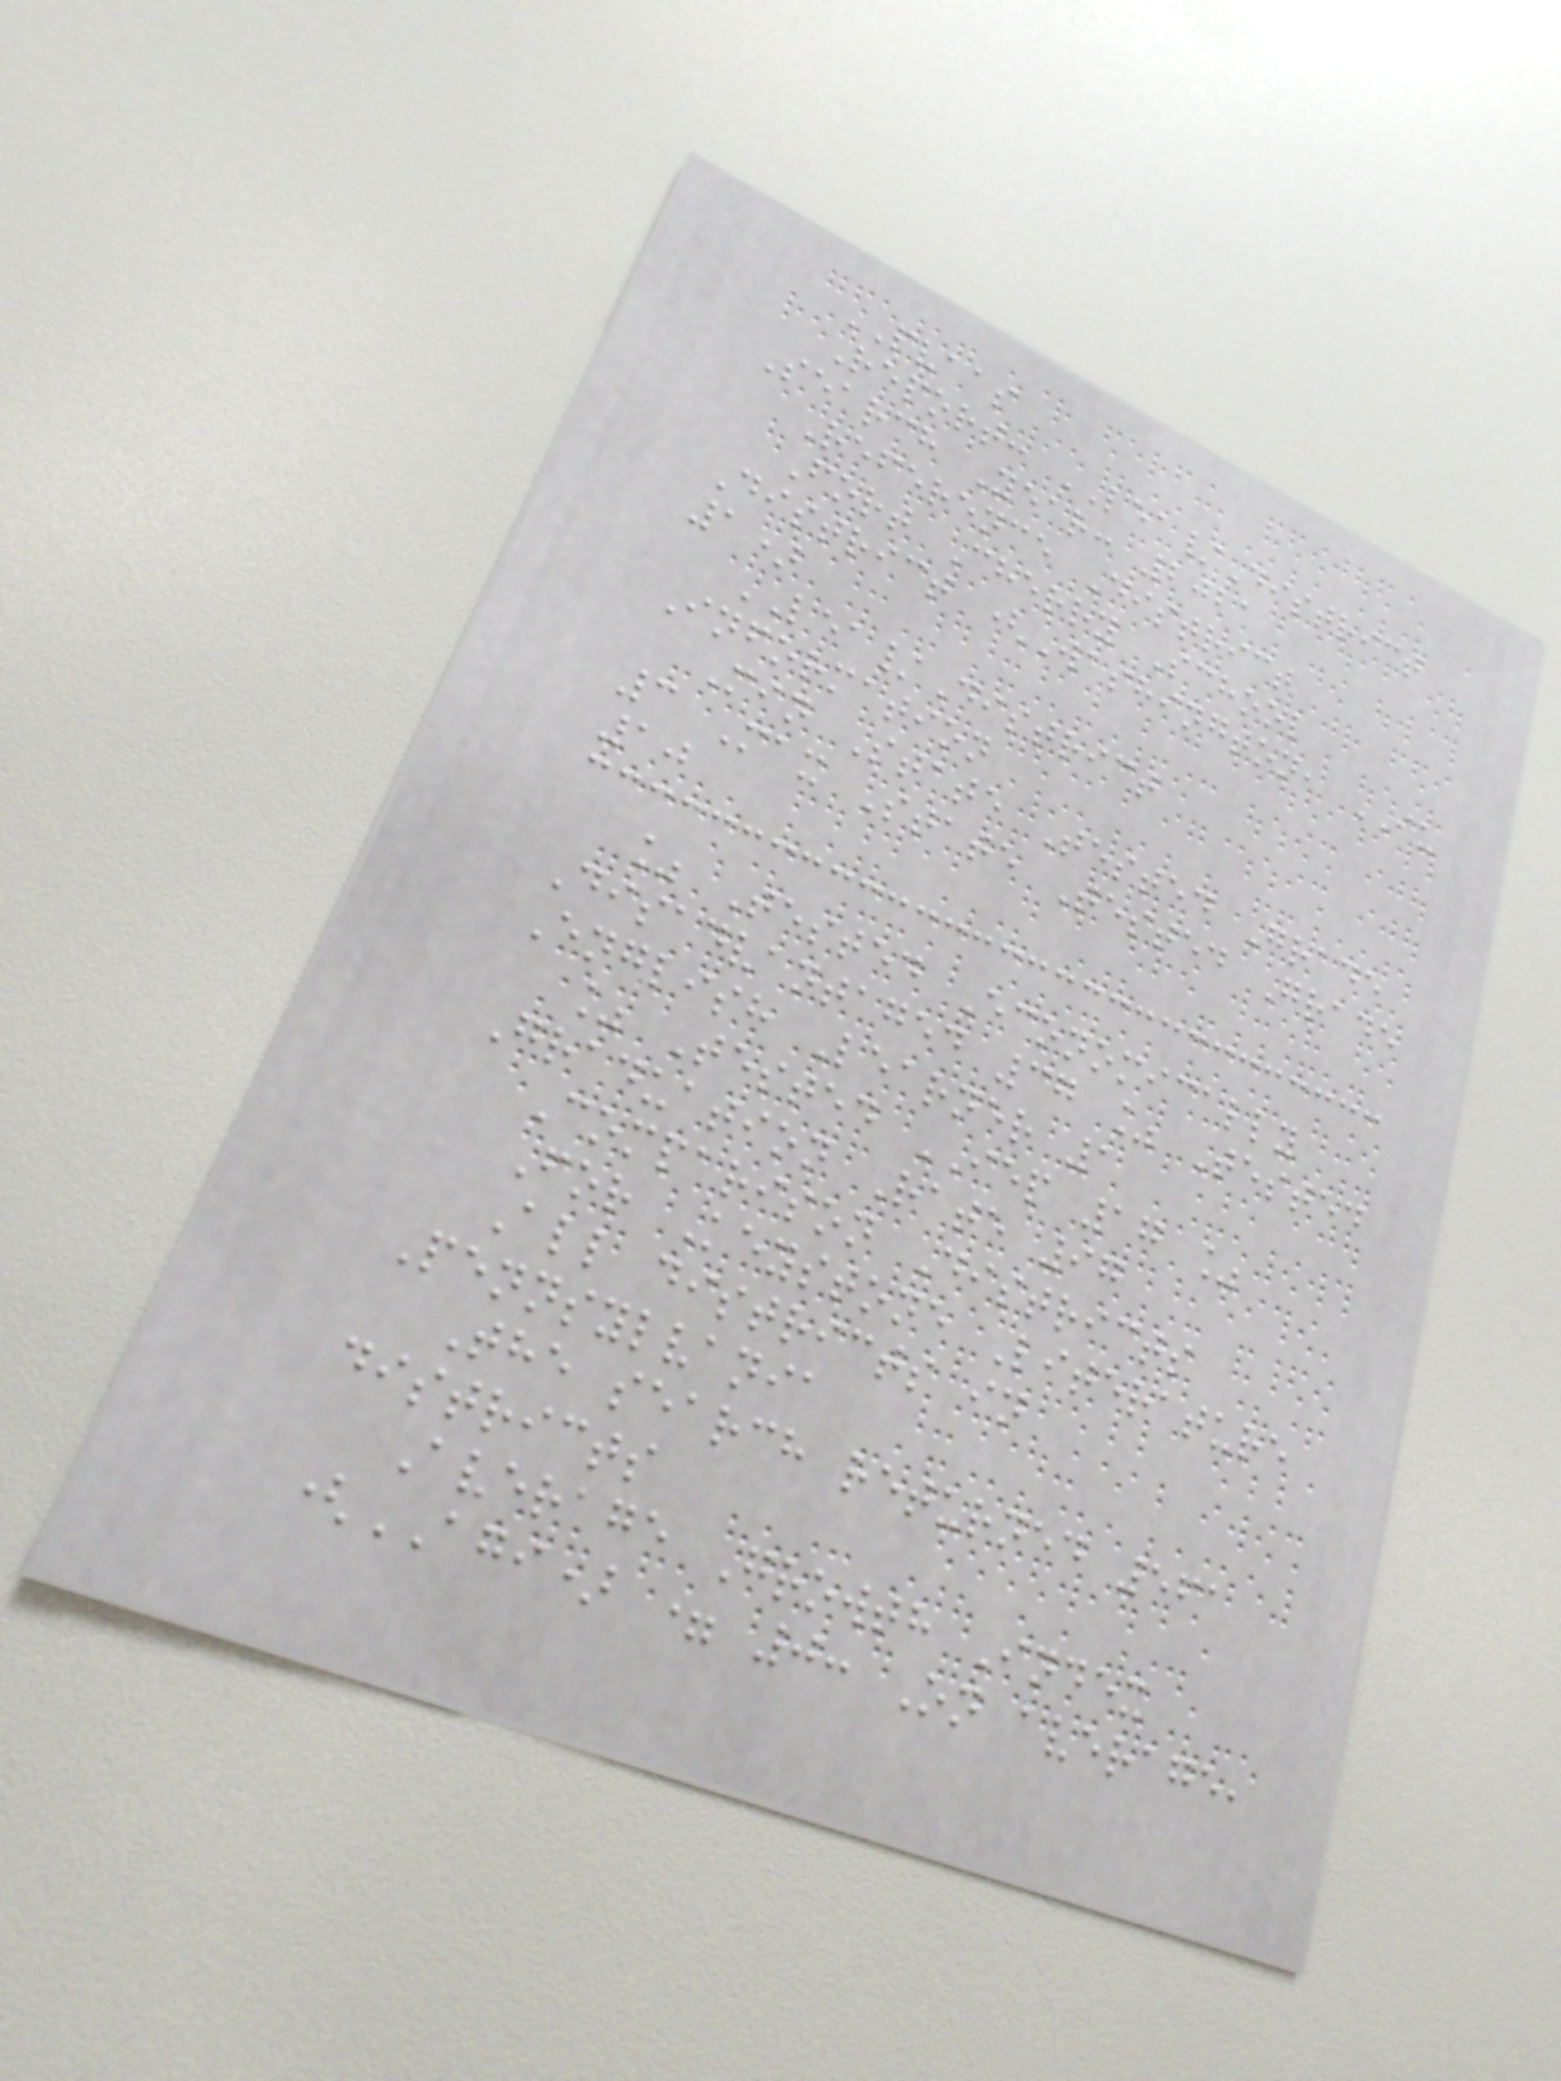PVAAS
Report: LEA/District
Search Year: 2021
Reference District
Fort Cherry School
District (Washington, IU
1)
LEA/District
Information
Min State Tested Grade
3 Max State Tested Grade
10
% Tested Economically
Disadvantaged 37 % Tested
English Learner 1
% Tested IEP 17 %
Graduation Rate 97
Comparison Districts
For Keystone Literature
All districts in
Pennsylvania
The search returned 561
districts
Average Growth Index
(AGI) = 0: On average,
